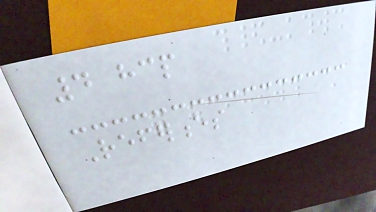4 hcp
References
